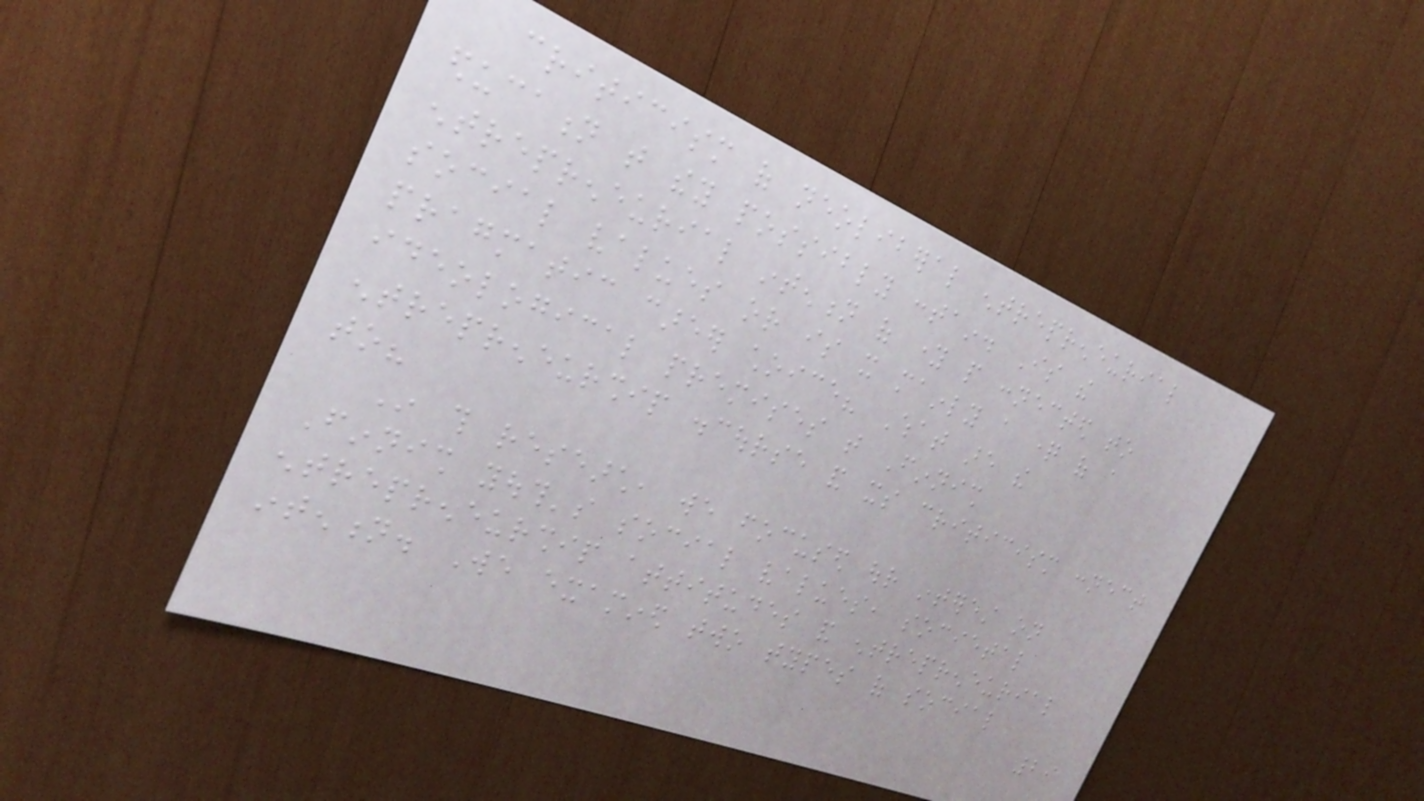criticism of neoliberal entrepreneurial
education that they possibly contain. Is the
entrepreneurial intention of young people connected to
social values or is it mainly a question of a
pragmatic career choice? What are the
ideological premises that Finnish
entrepreneurship discourse and its criticism connect
to?
In this research, we focused our interest on
Finnish youth's social values, societal
entrepreneurship attitudes and entrepreneurial
intention. We examined two types of social
29
